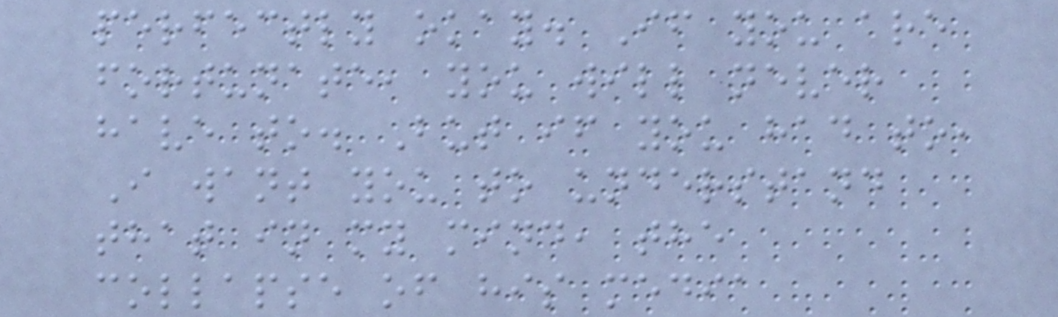perfectly okay. If you are
fortunate, you will never
have to. But if you had to,
I want you to understand
that in my mind, the
collapse of his media
